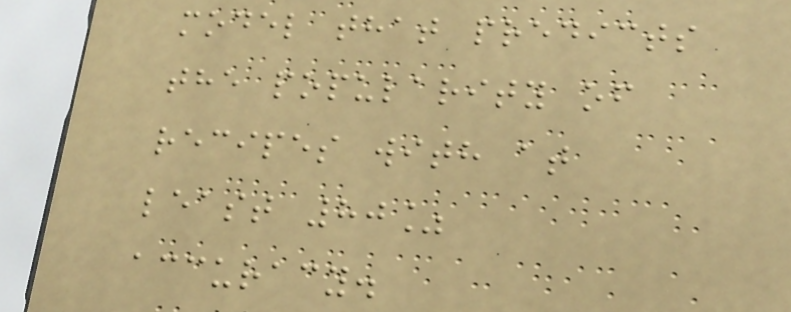model that predicts
the popularity of
recipes with at
least 80%
accuracy.
